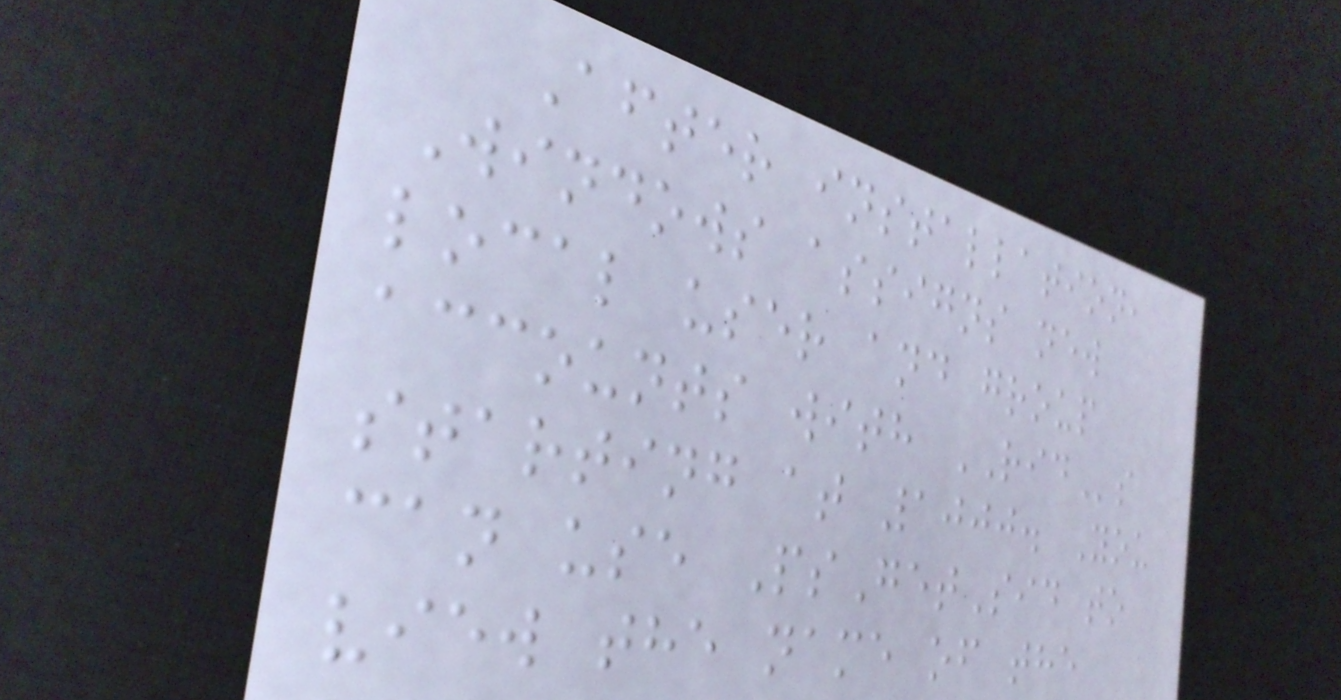After installation,
Windows assigns new
local user and group
accounts with RIDs
starting at 1000. You
can use PsGetSid to
view the name of the
